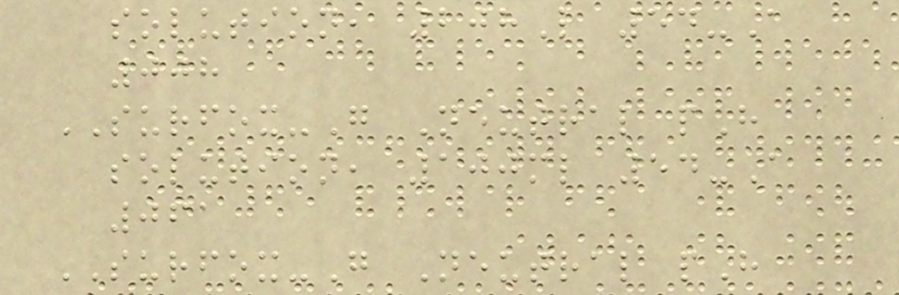solution, 208L 54-A
008
SURFOX-G Neutral pH
solution, 100ml 54-A
061
SURFOX-G Neutral pH
